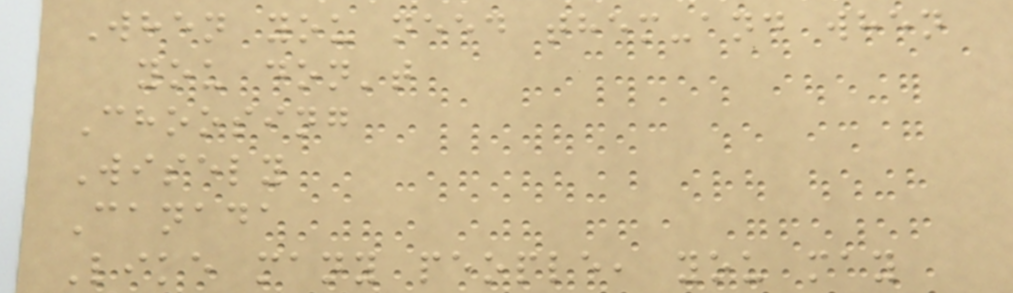When you need them-and when
you don't
Choosing
Wisely
Canada
Like many people, you may
